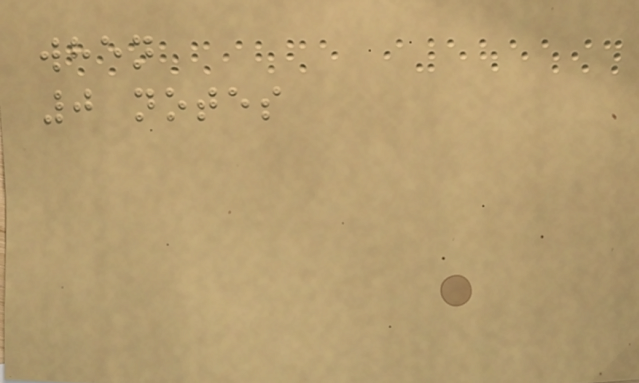when
0 notes
